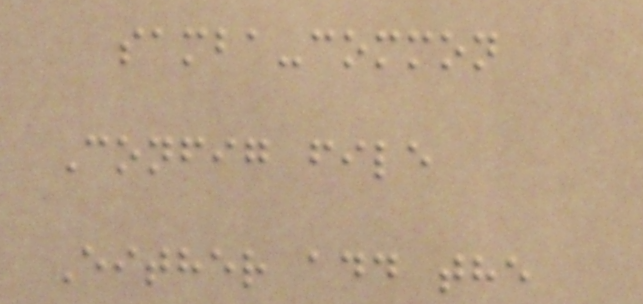samba-common
Config file
Either add the
